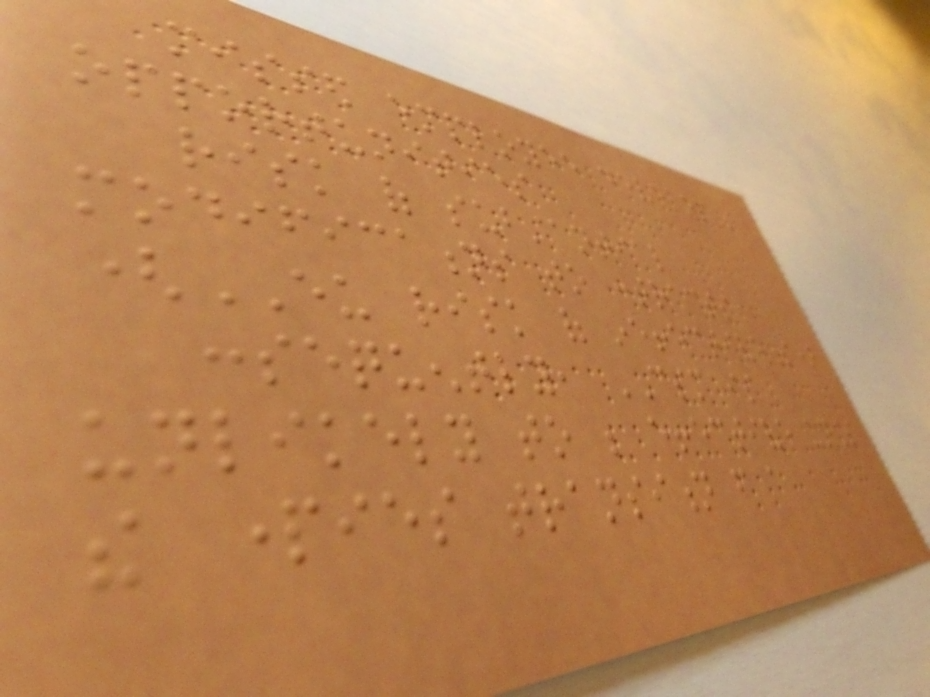missed employee development
opportunities
risk of substantial
modifications to contracts
(EU risk of ineffectiveness)
consequently, CSM is
unlikely to be effective unless
the parties transition from a
